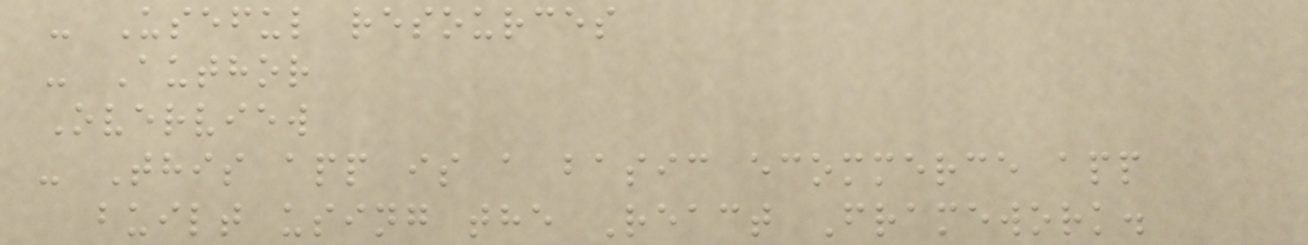- Useful resources
- Author
Overview
- This app is a basic ecommerce app
built using the React Framework.
